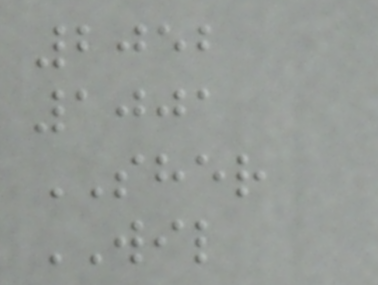2052
1001
SHER
WIL
